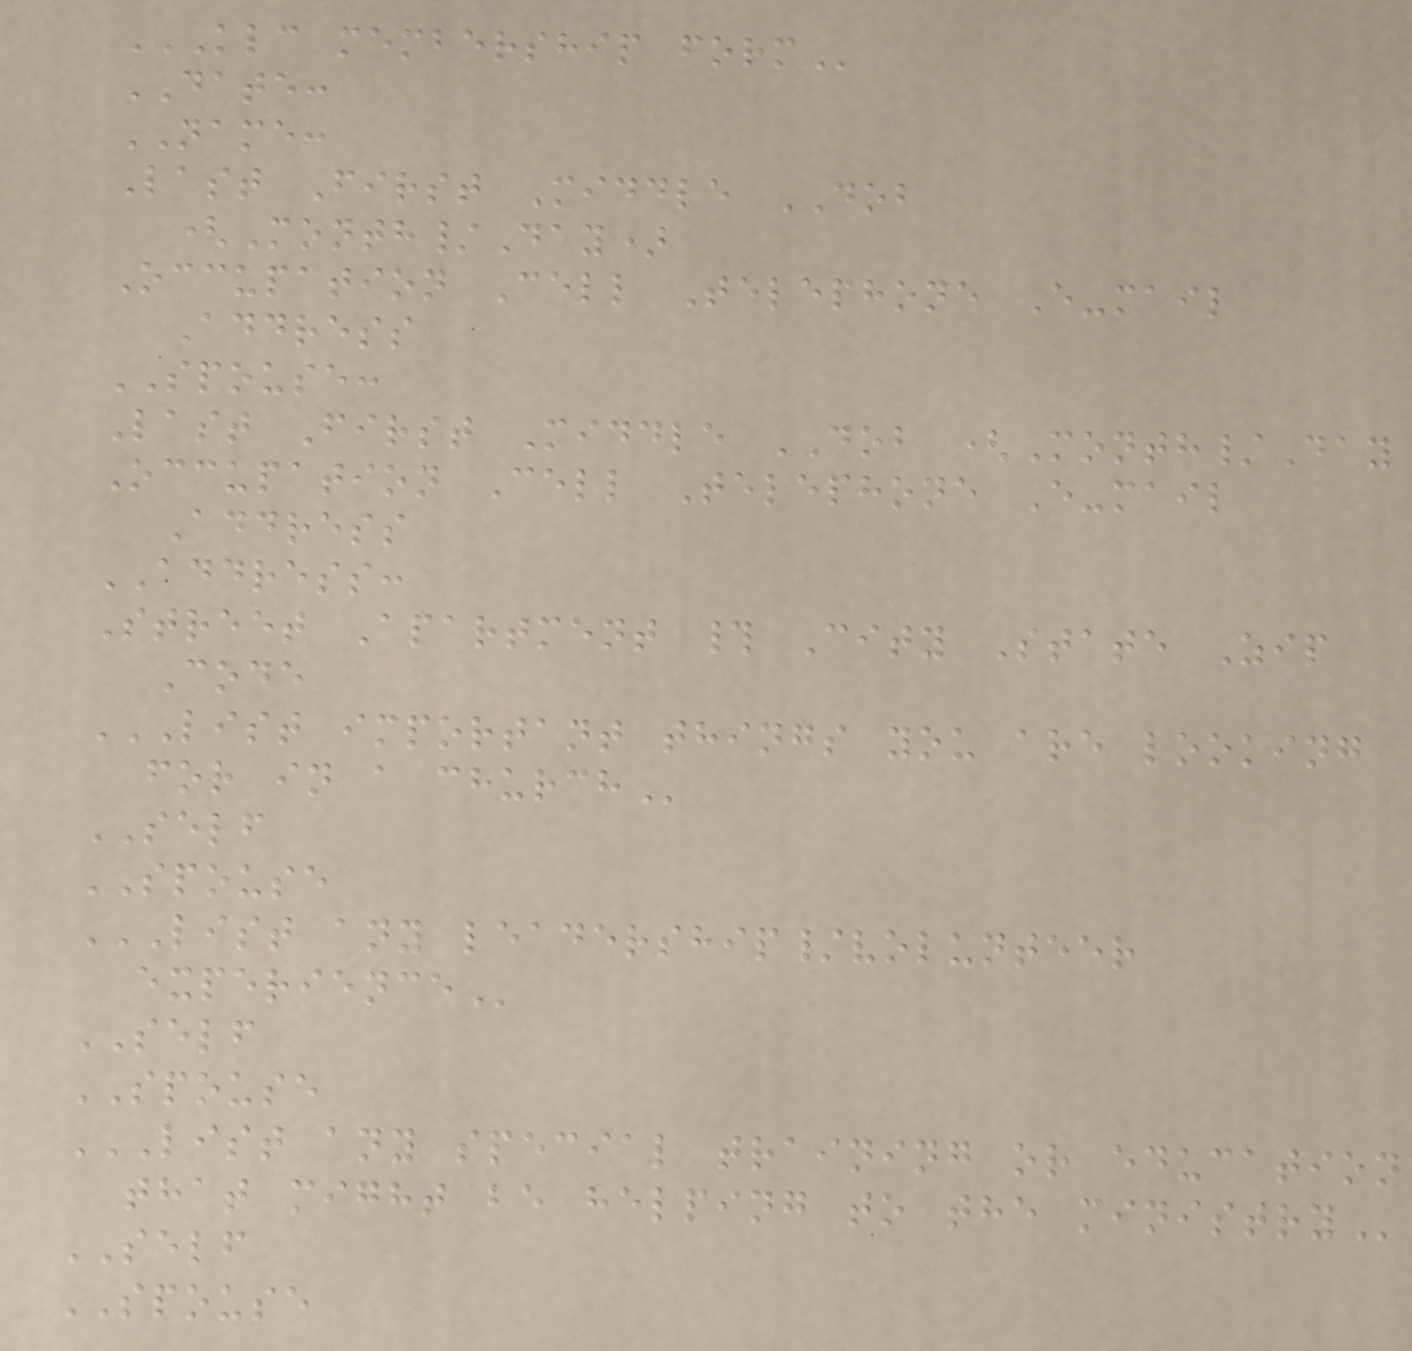KLC MEMBERSHIP FORM
DATE:
NAME:
Last First Middle DOB
(Month/Day)
Occupation Cell Telephone E-mail
Address
SPOUSE:
Last First Middle DOB (Month/Day
Occupation Cell Telephone E-mail
Address
ADDRESS:
Street Apartment # City State Zip
Code
LIST IMPORTANT THINGS YOU ARE LOOKING
FOR IN A CHURCH
SELF
SPOUSE
LIST ANY LEADERSHIP/VOLUNTEER
EXPERIENCE
SELF
SPOUSE
LIST ANY SPECIAL TRAINING OR EDUCATION
THAT MIGHT BE HELPING TO THE MINISTRY
SELF
SPOUSE
